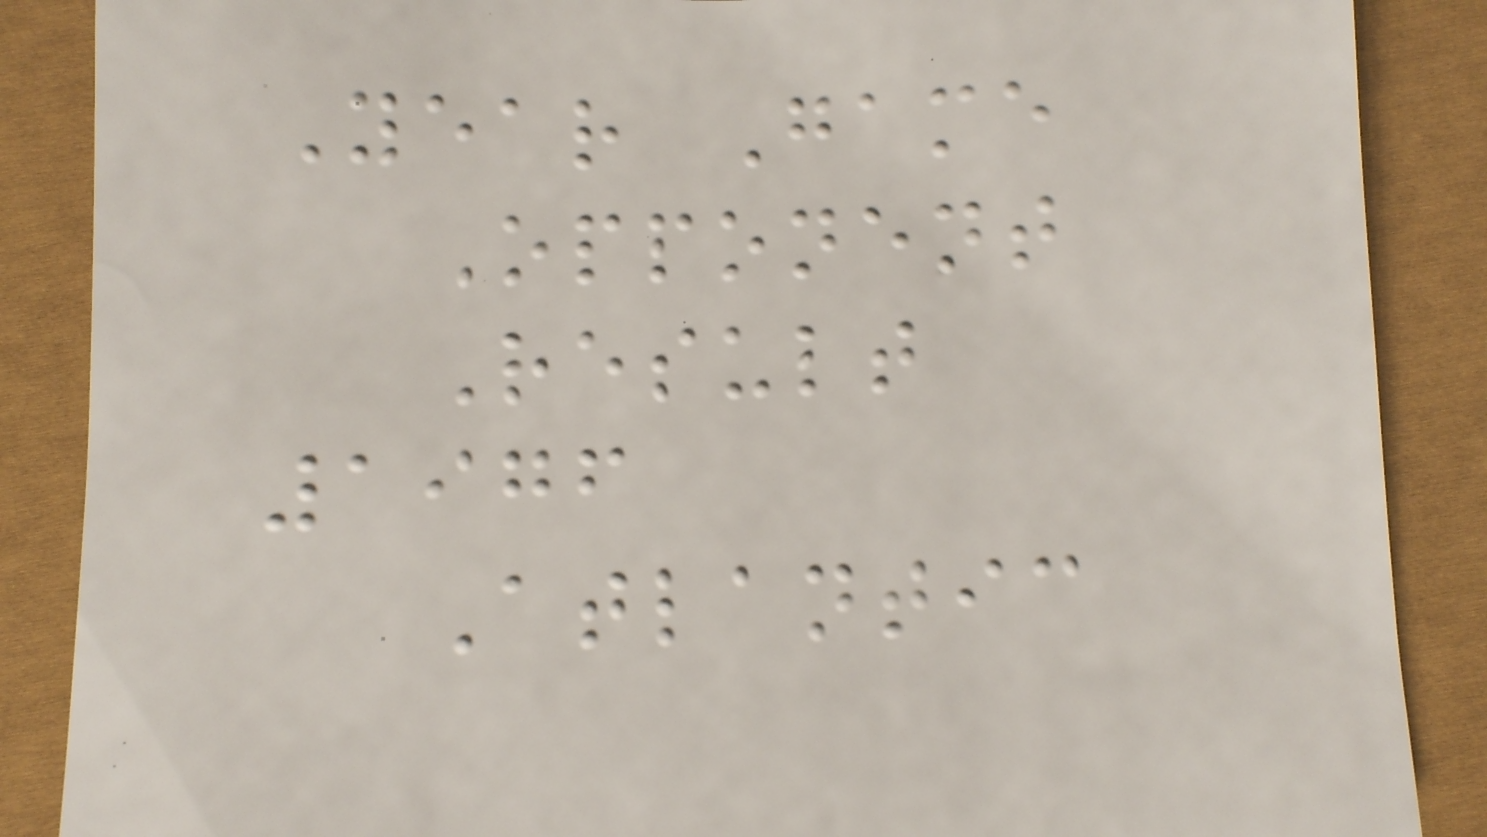Year Game
Opponent
Result
1976
Atlantic
